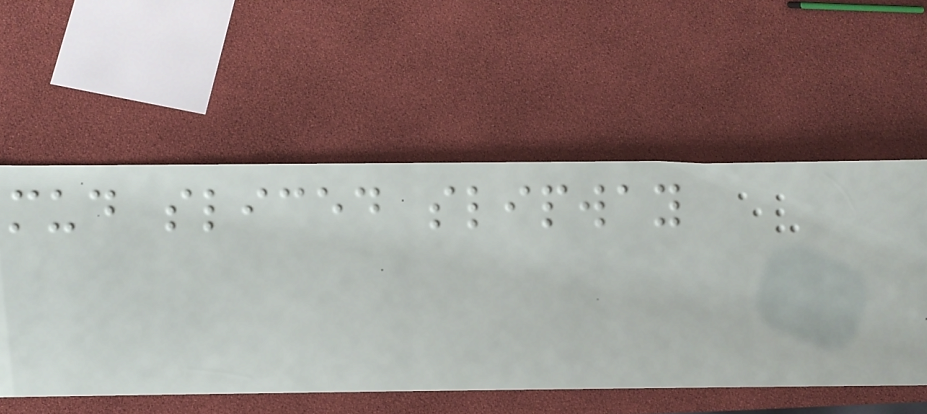mud sliced slipway
